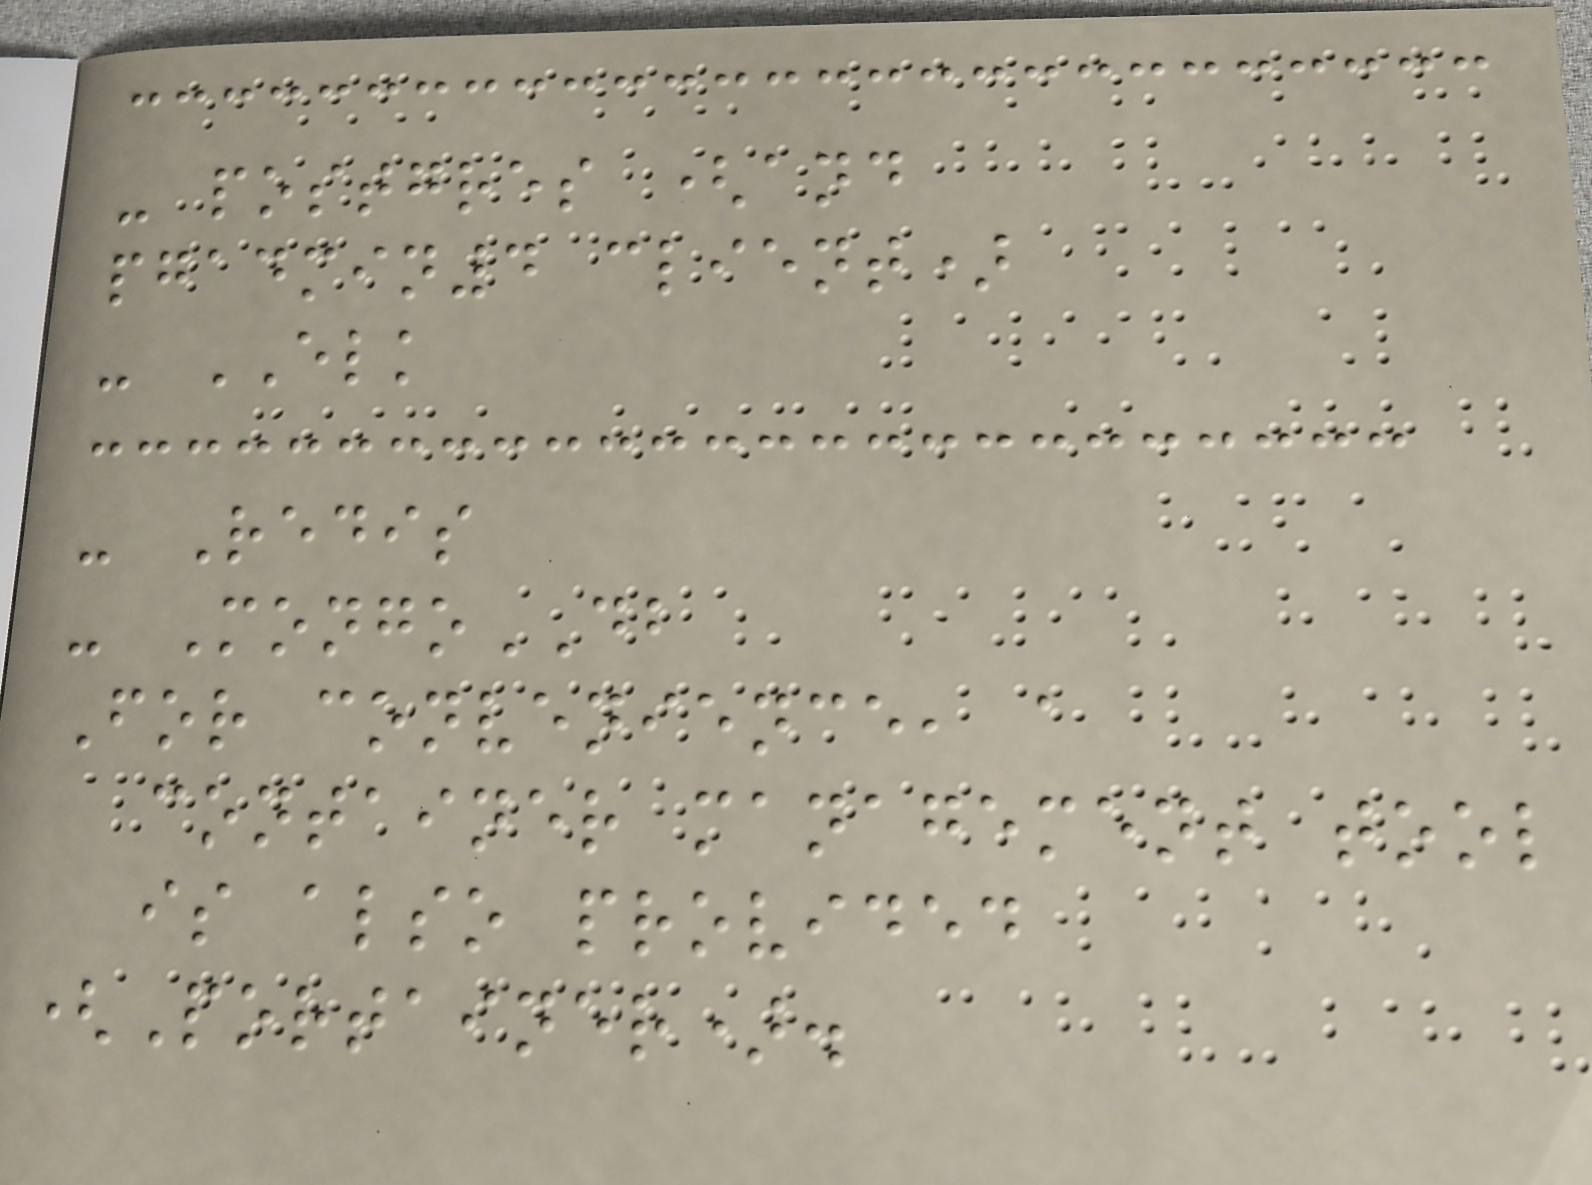- postgres (and
pgadmin4 client)
- ELK
- Redis
- MongoDB
For convenience, a
container management tool
is also provided
(Portainer).
